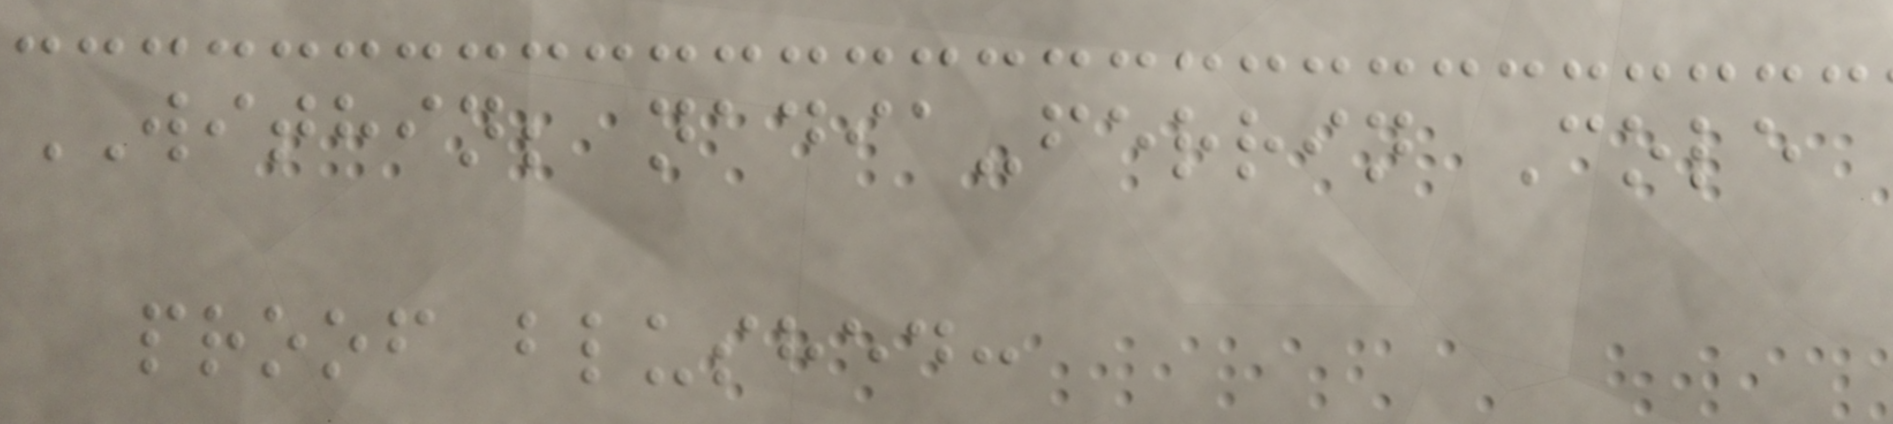WITHIN; nadia-ferrin Cole
proof blushed:
